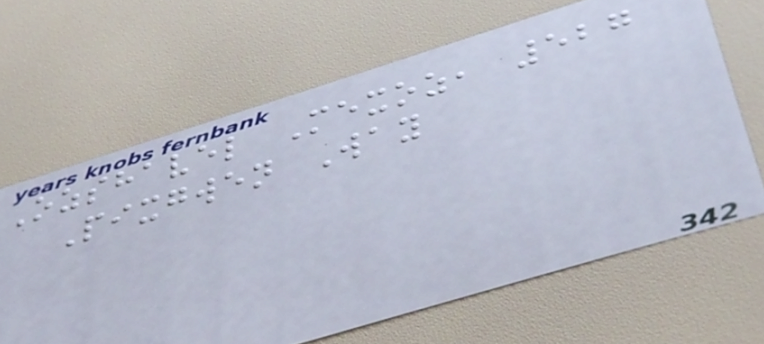Ozshavel Mexoz, 527
Pixgwen Way
